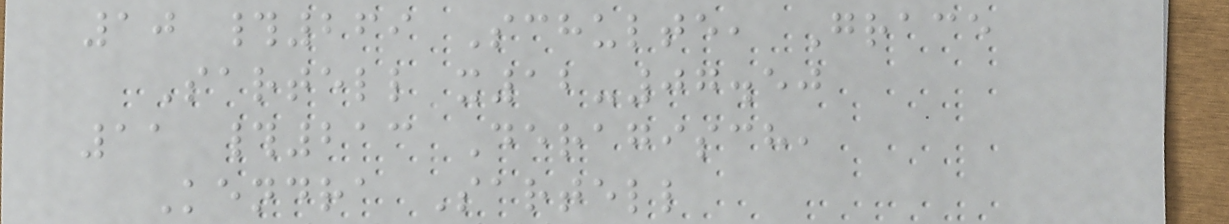10 #269 Schulte, Grace
Sartell x12-07.50
11 #213 Deragisch,
Kendra Sartell
